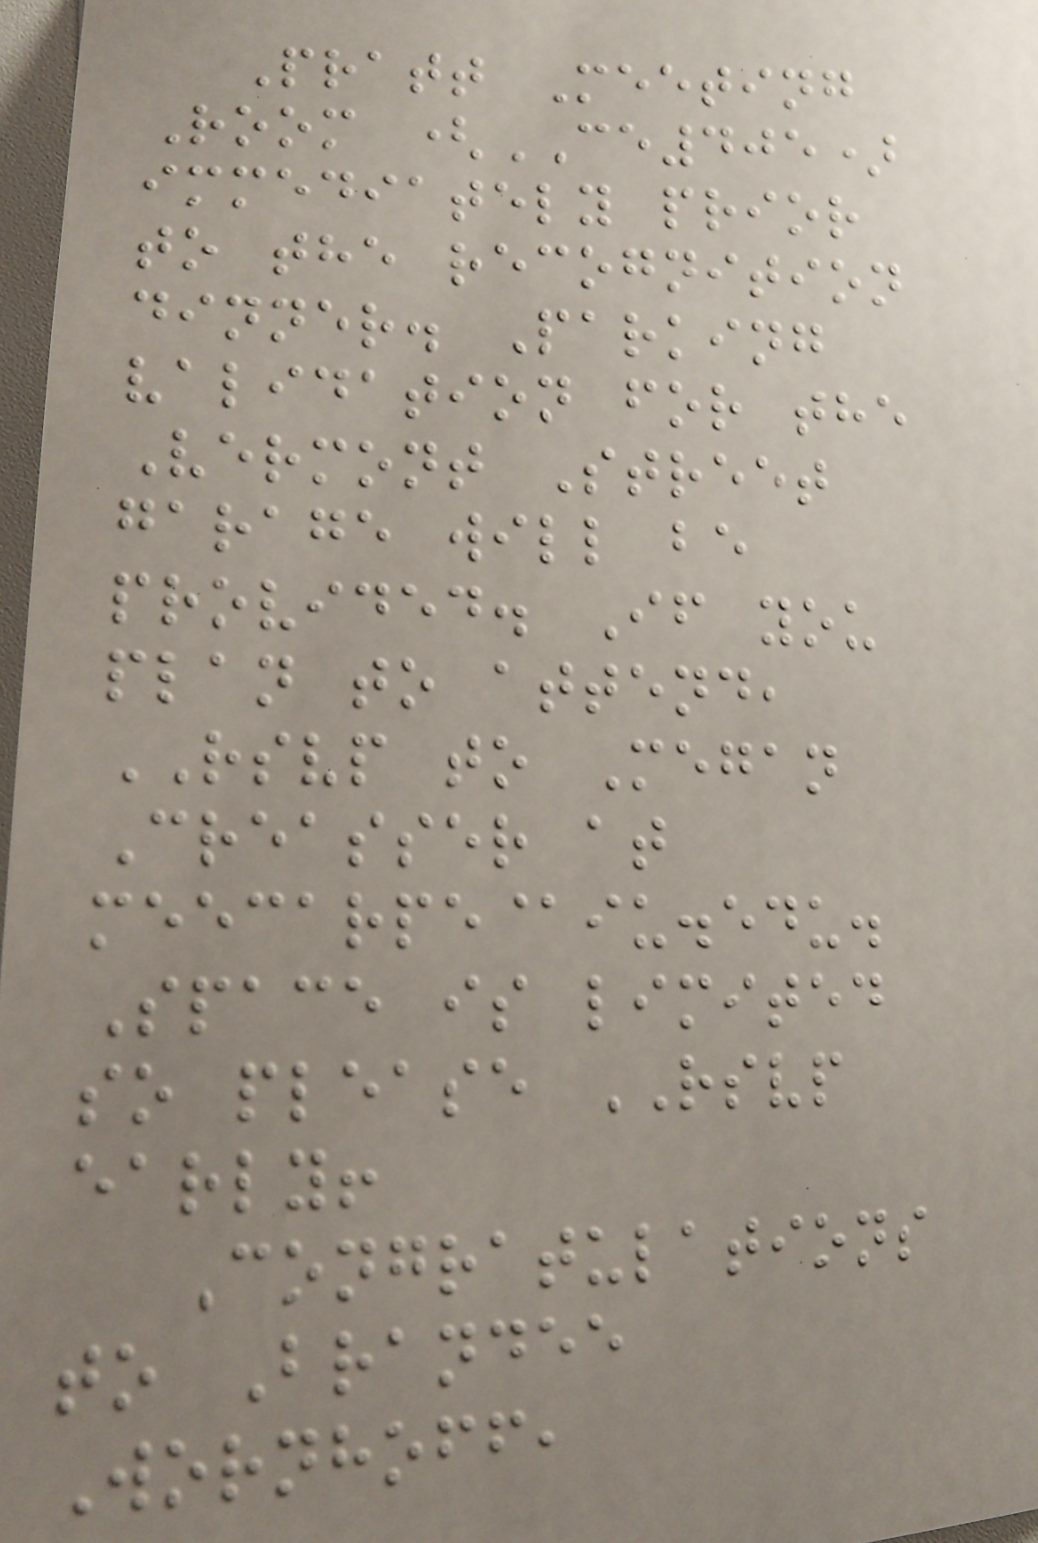Pratt Meeting
Room (CE405)
immediately prior
to the recognition
dinner. Parking
validation for the
Vermont Street
garage will be
provided. If you
plan to attend,
RSVP to Megan
Creasser at
meecarpe@iu.edu.
Space is limited
so please RSVP
early!
Congratulations
to Brandee
Wornhoff,
